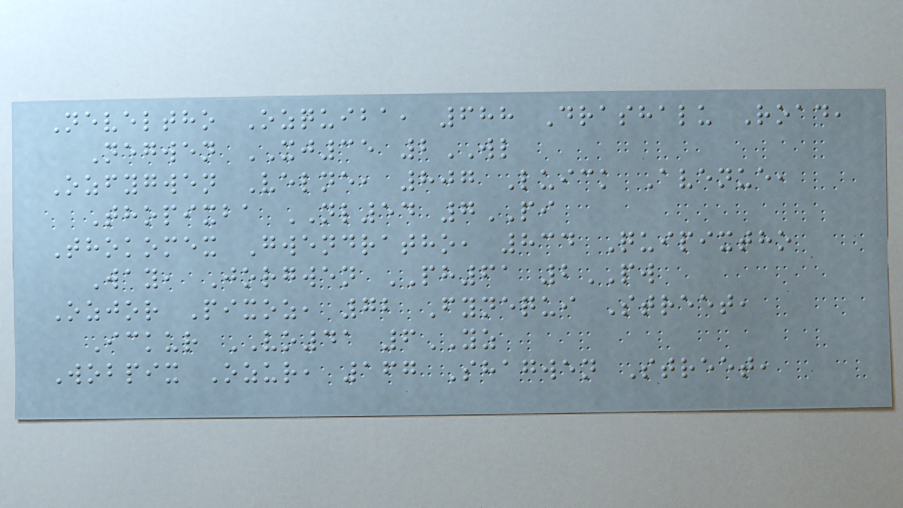Neveltho Ozquiba, 688 Drashalu Road,
Negwen XJ35 2WL
Ozfygwen Velne, 807 Luick Avenue,
Thopixba NL54 7PI
Thokomex Gwendratho, 834 Quipixtho
Way, Jorgwen PH61 2PW
Ozjor Pixoz, 72 Fynequi Street,
Ickur VO41 6YZ
Wobpix Ozur, 167 Shagwen Street,
